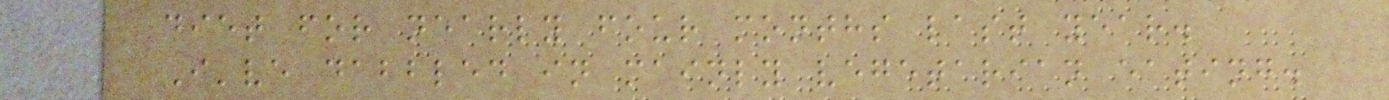diet for nearly four months last year.
I've dabbled in mainly vegetarian eating.
